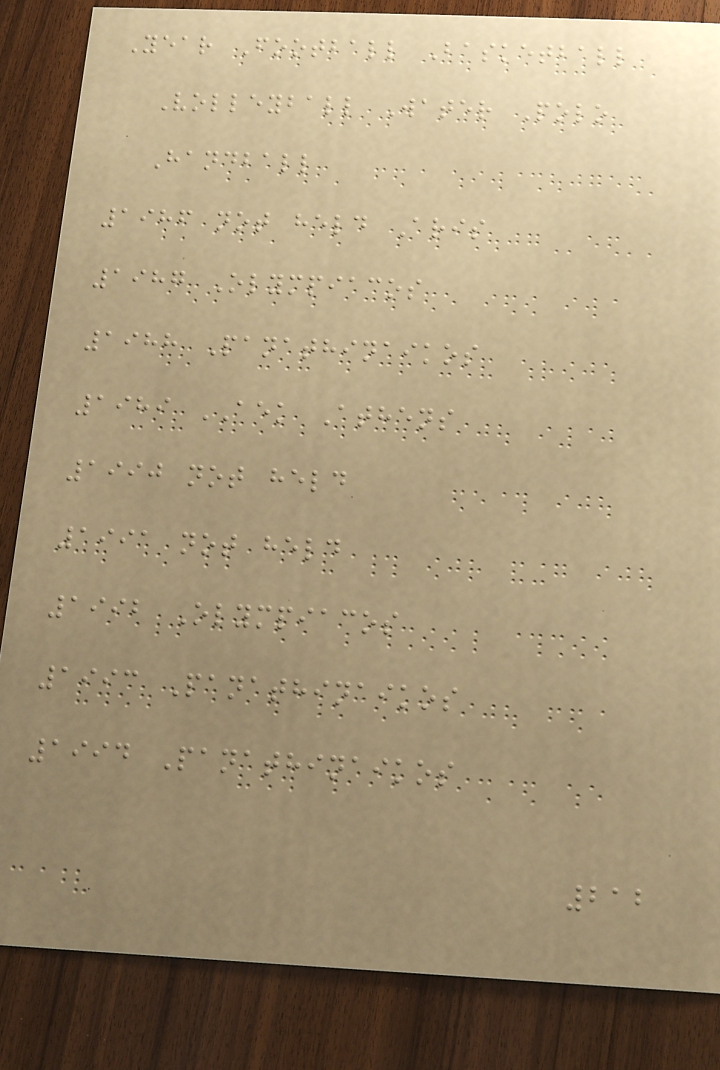Year Football Basketball
Volleyball Water Polo
Handball
1986 not held Aris
1987 Olympiacos
1988 Panathinaikos
1989 AEK Athens
1990 not held
1991 not held
1992 Olympiacos
1993 Panathinaikos
1994 Panathinaikos
212
